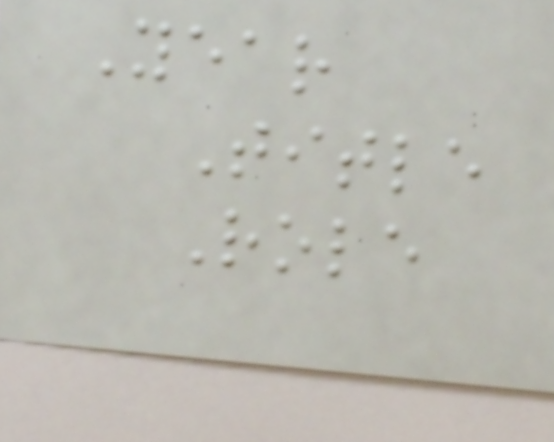Year
Title
Role
